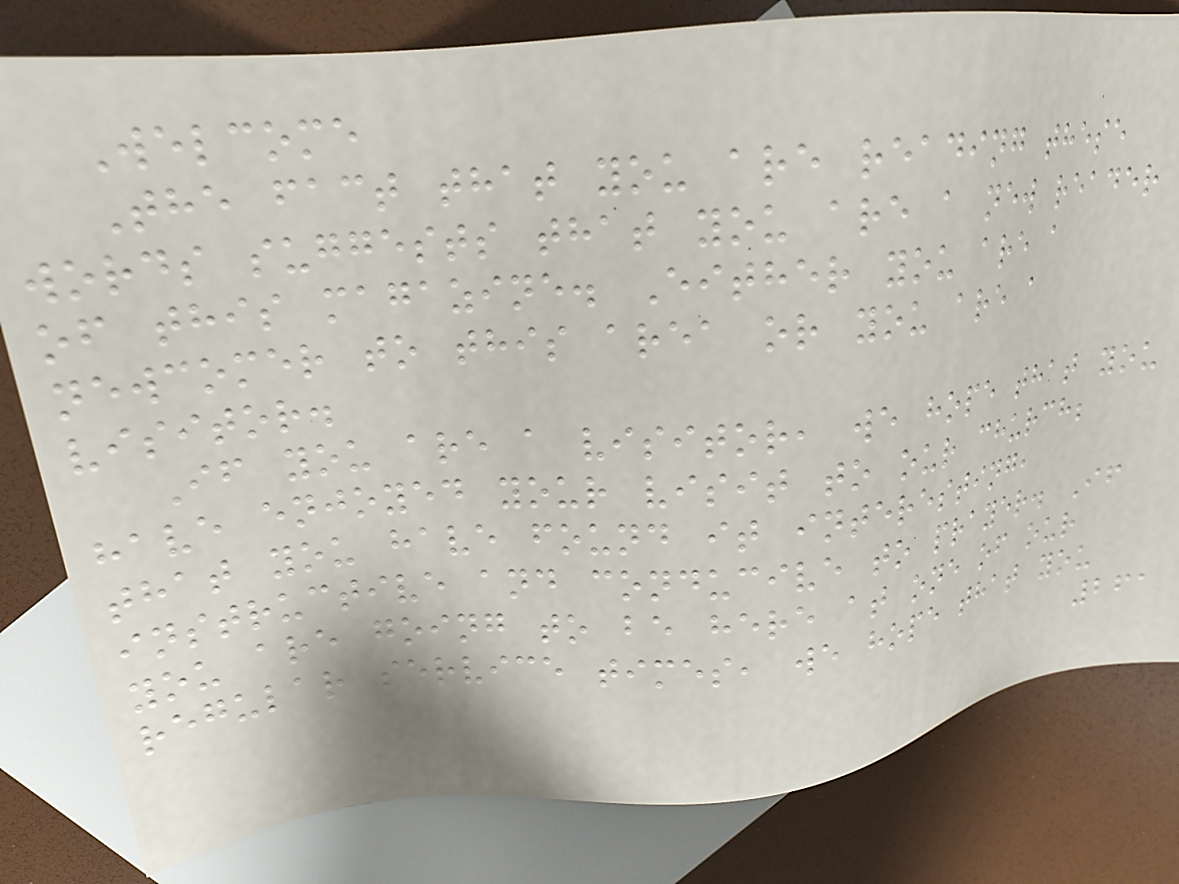Welcome
The fact that you are reading these
words suggests that you are a new reader
of this magazine. Either you are a
newcomer to this area or you are a
visitor.
If you are a visitor, we hope that you
have enjoyed your visit to our church;
that you have found it interesting,
instructive and conducive to prayer. If
you are going to be here at one of our
regular service times, we hope that you
261
